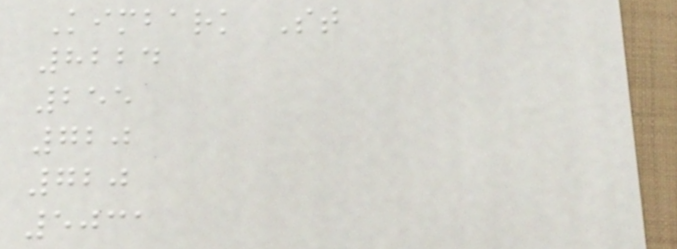Kimbark St
8224
255
720
720
5031
